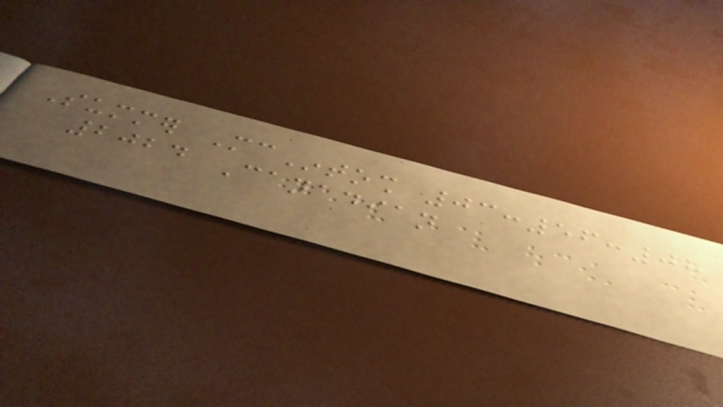Summer McIntosh 03:56:08
2024 Canadian
